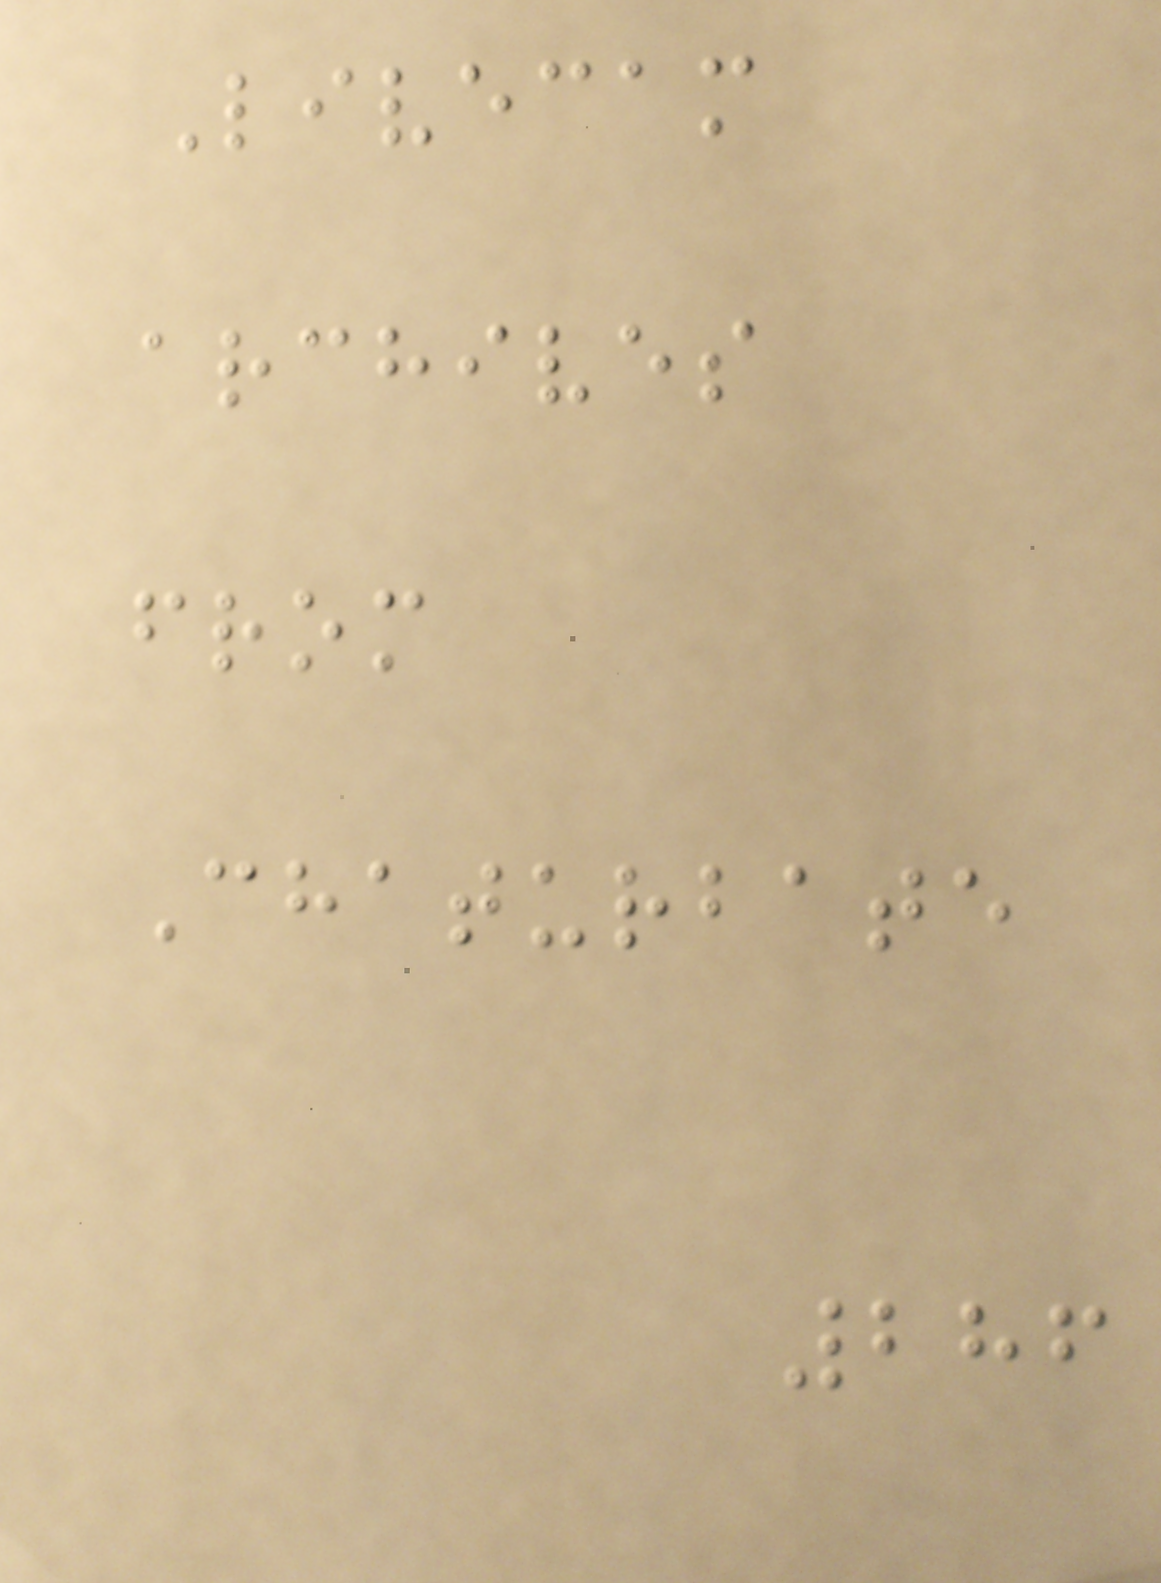Livecam
archives
from
Chaturbate
286
